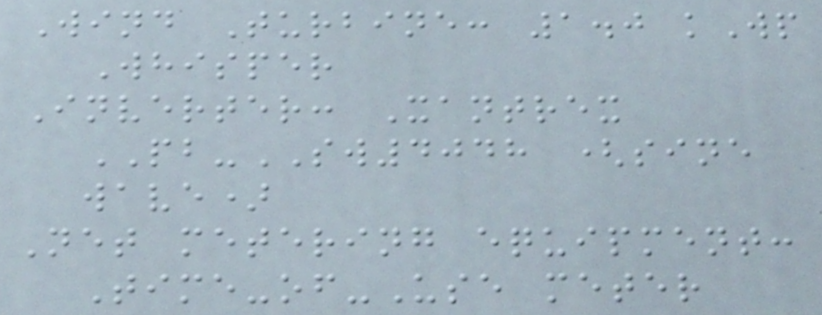Wind Turbine: 1.0 kWp
Whisper
Inverter: Xantrex
PB-SW4048 (sine
wave)
Net metering equipment:
Time-of-Use meter
